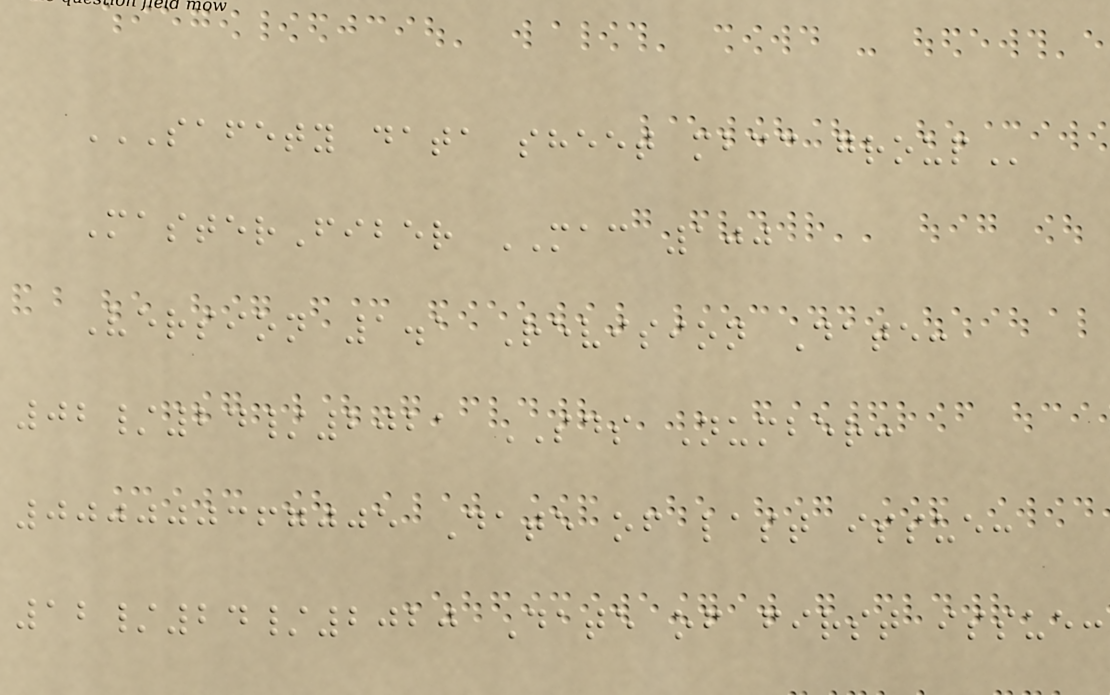SAFETY DATA SHEET MBCC GROUP
MasterFiber MAC 100
Version 1.1 Revision Date:
02/24/2021 SDS Number:
000000367005 Date of last issue:
12/24/2020 Date of first issue:
